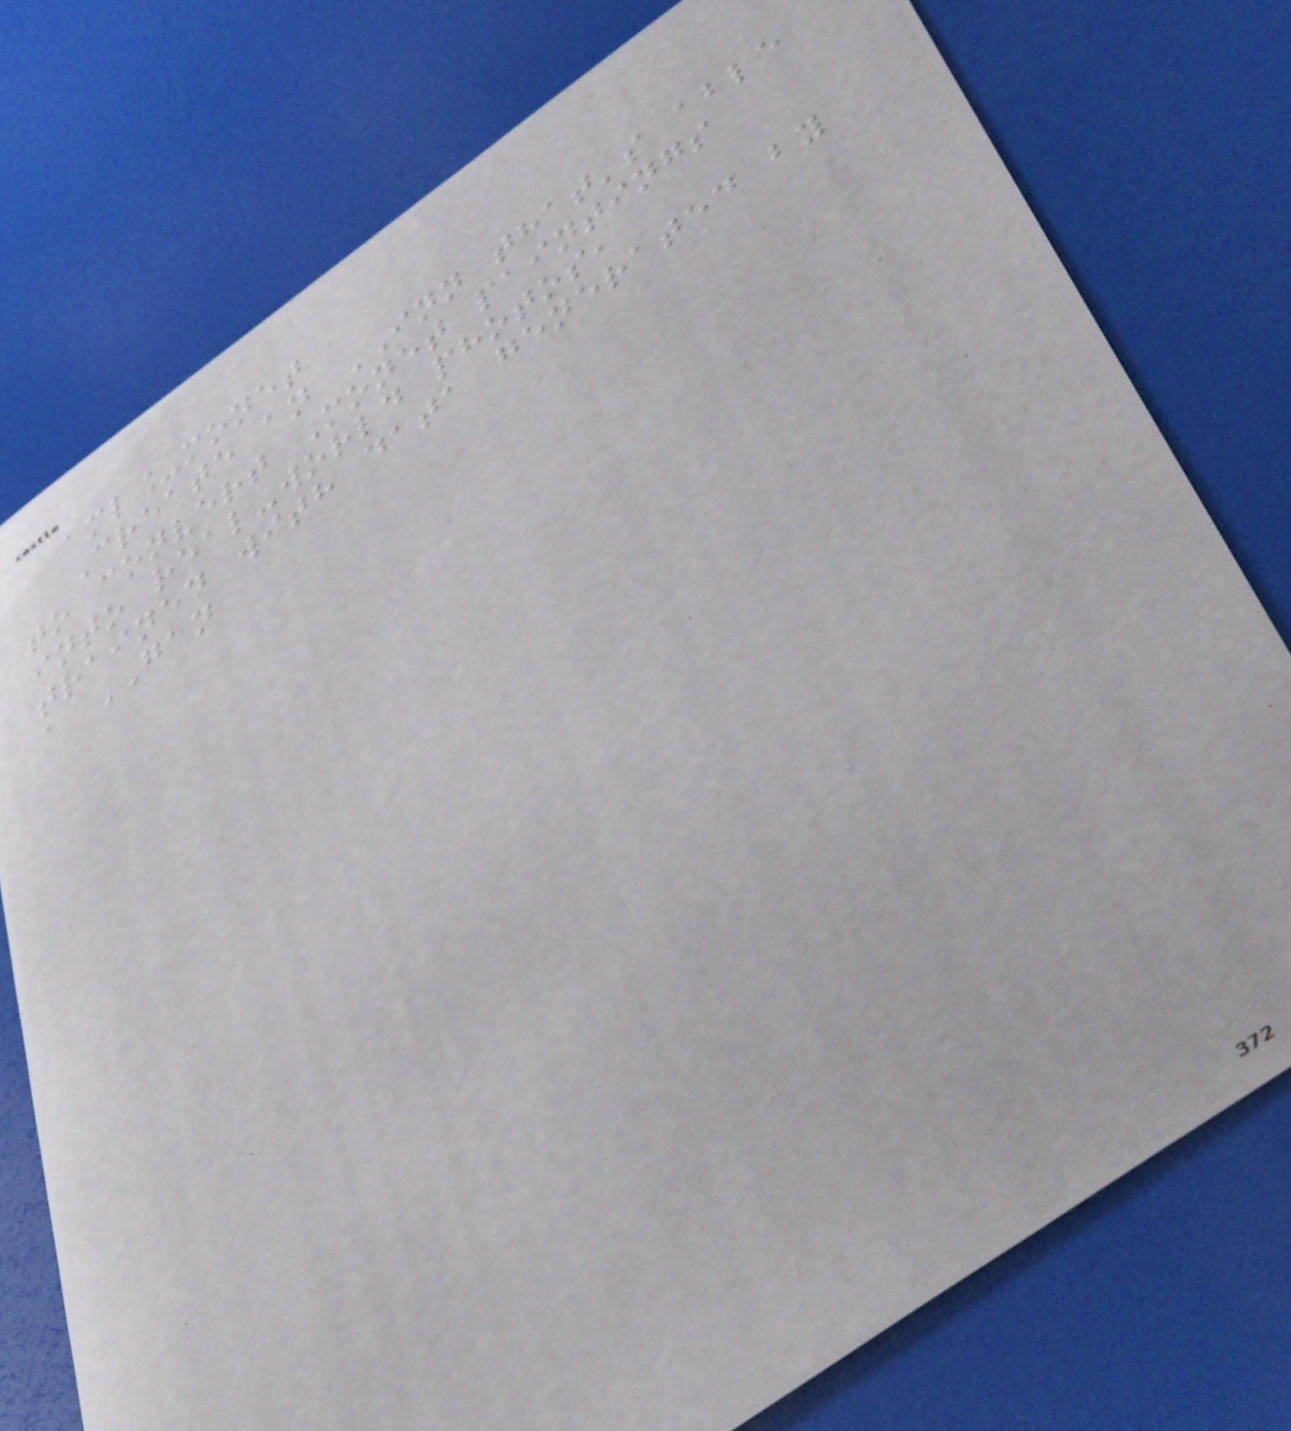aml_monet
Create an INN that's able
to convert Monet paintings
into real-world photos,
trained with data generated by
a GAN
